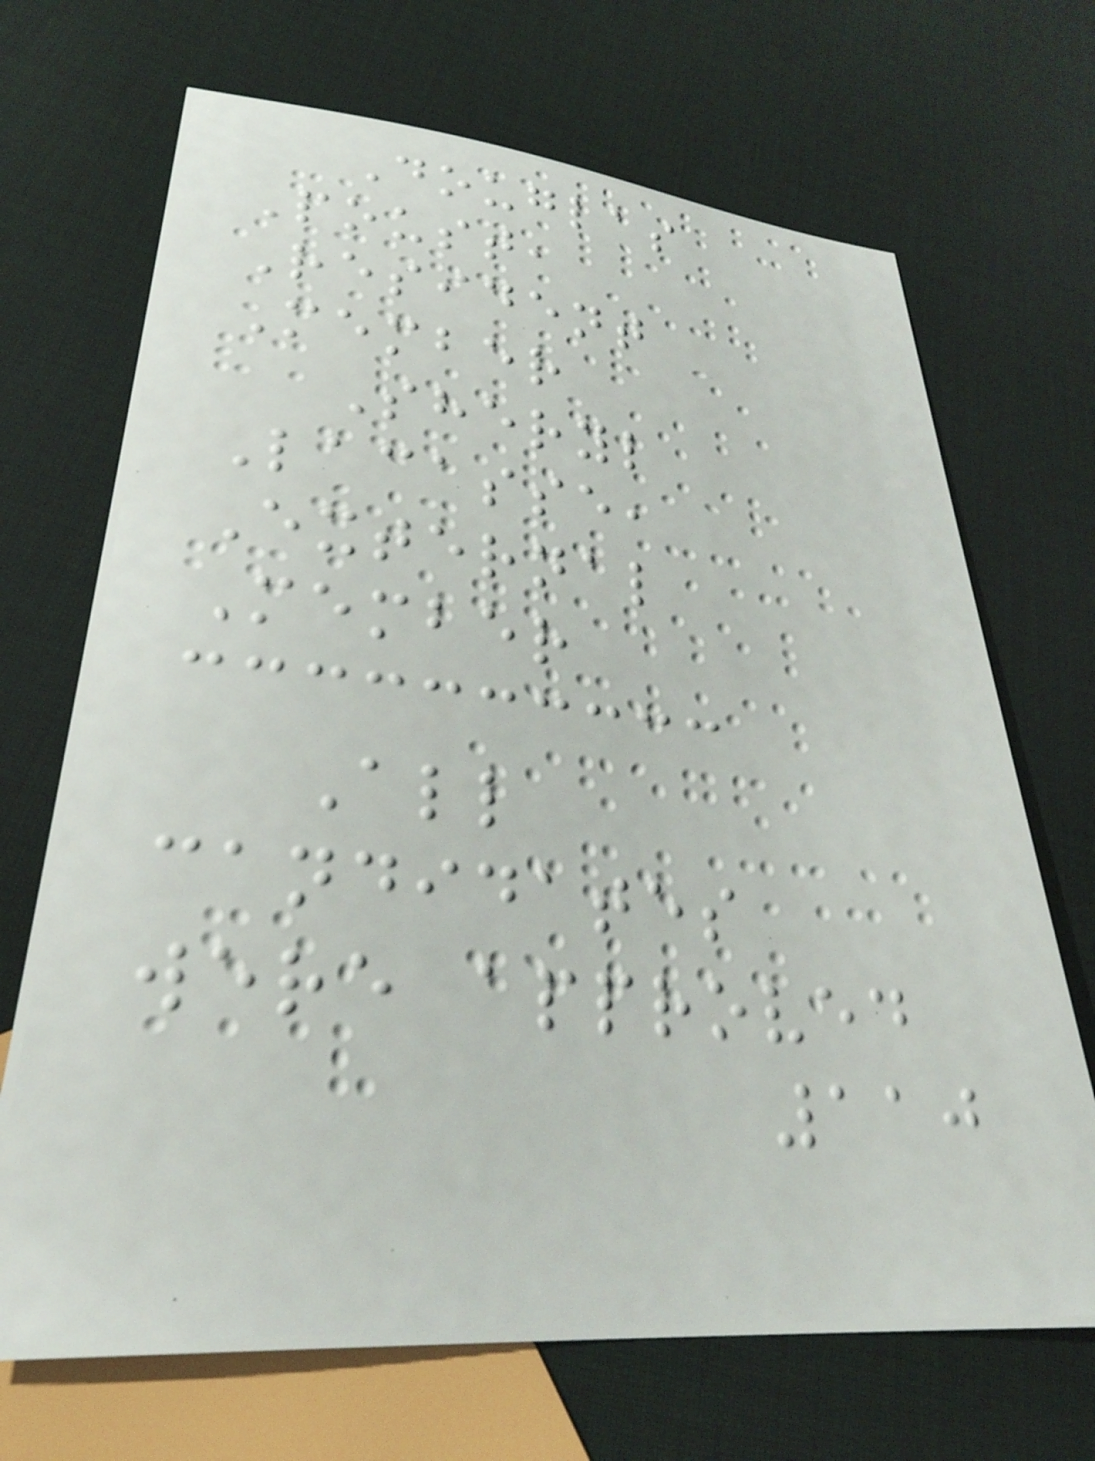Douglas
Poust,
Resident
Member
Sheryl
Lacasse,
External
Member
All
candidates
were approved
110
